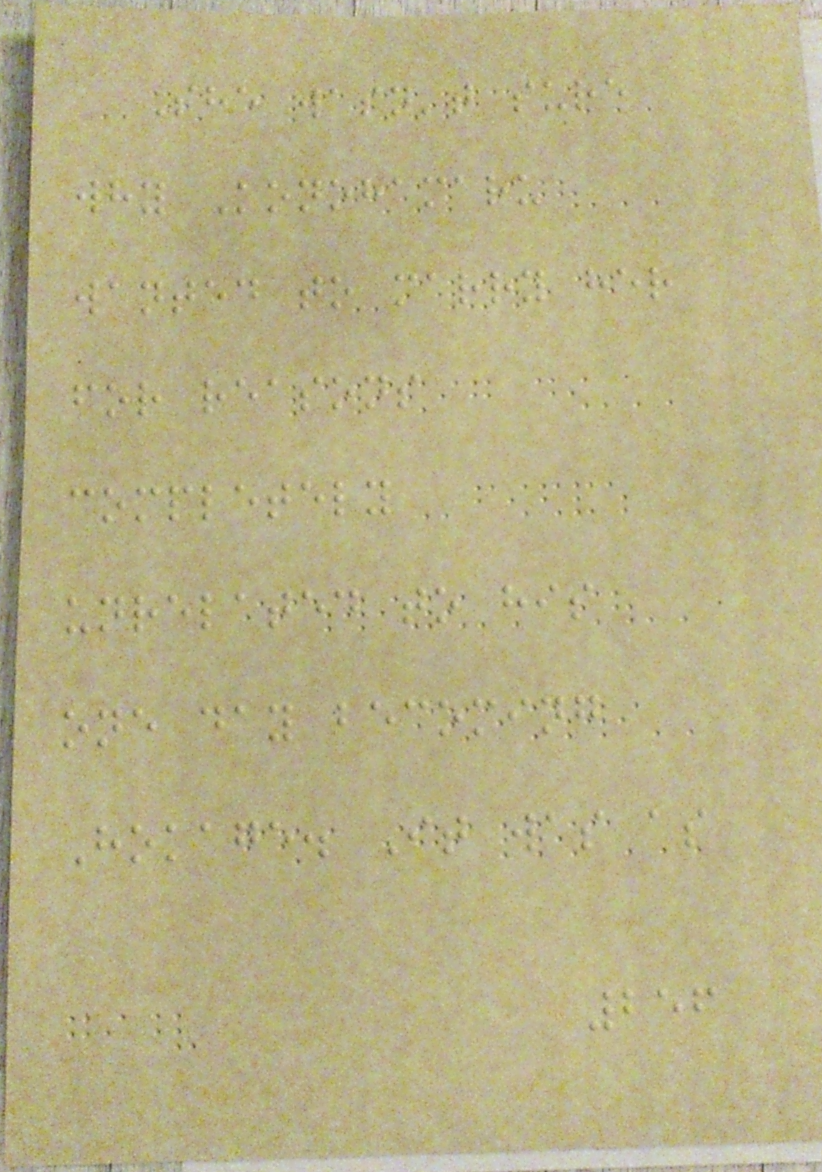She wasn't sure
why Konohamaru
wanted to marry her
for reasons
completely
unrelated to his
one day becoming
Hokage. It was as
256
